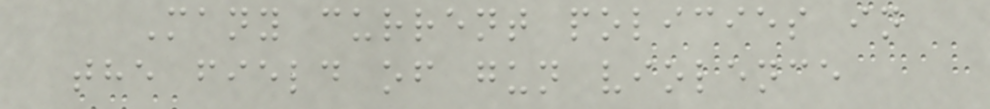Many current policies in
the field of gun violence
